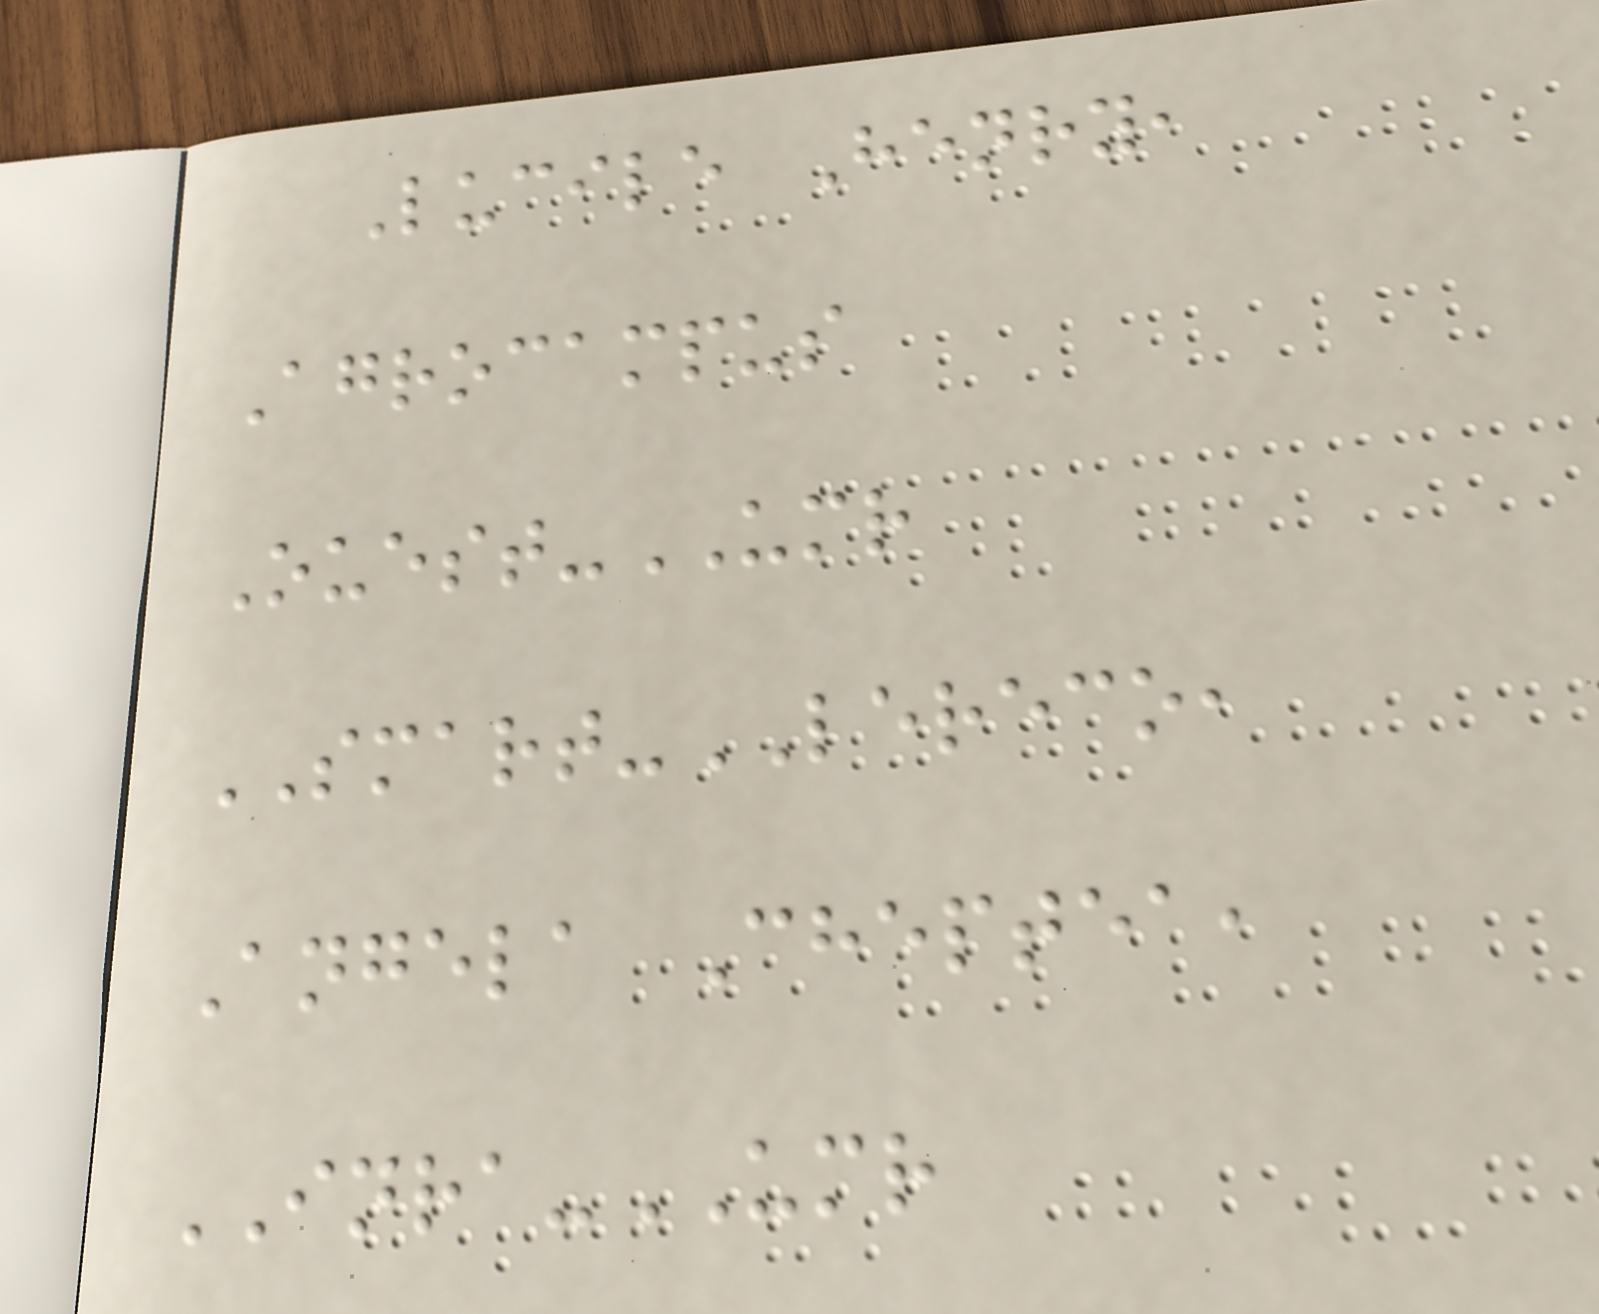Lucile Henry,
Agrocampus
Ouest-UMR
SMART-LERECO,
Angela Cheptea,
INRA-UMR
